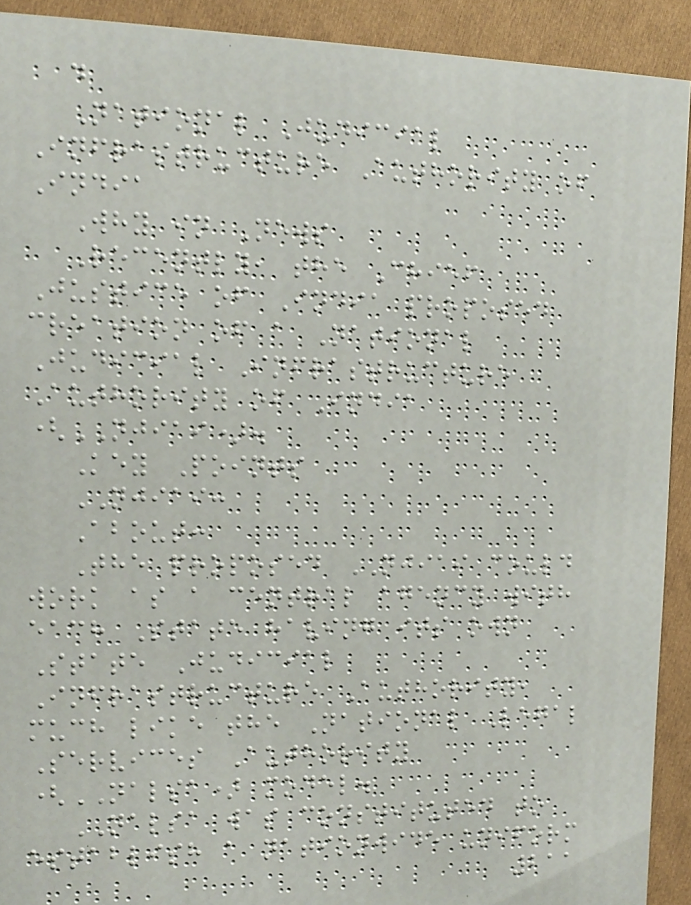d
National Judicial
Infrastructure Authority of
India
Why in News
Recently, the Chief
Justice of India proposed
creation of a National
Judicial Infrastructure
Authority of India
(NJIAI).
Key Points
NJIAI:
About:
The proposed NJIAI could
work as a central agency with
each State having its own
State Judicial
Infrastructure Authority,
much like the National Legal
Services Authority
(NALSA) model.
NALSA was constituted to
establish a nationwide uniform
211
